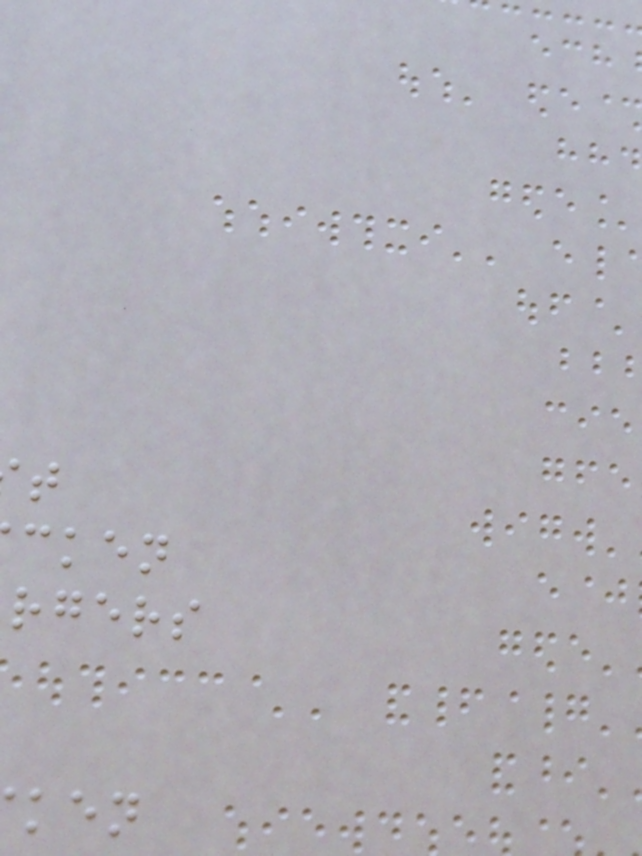cken
rgers
